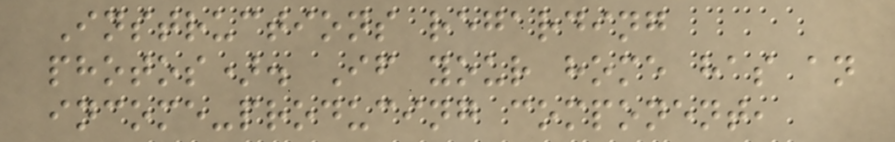Instructions regarding
photos). If your home has an
income-producing component,
